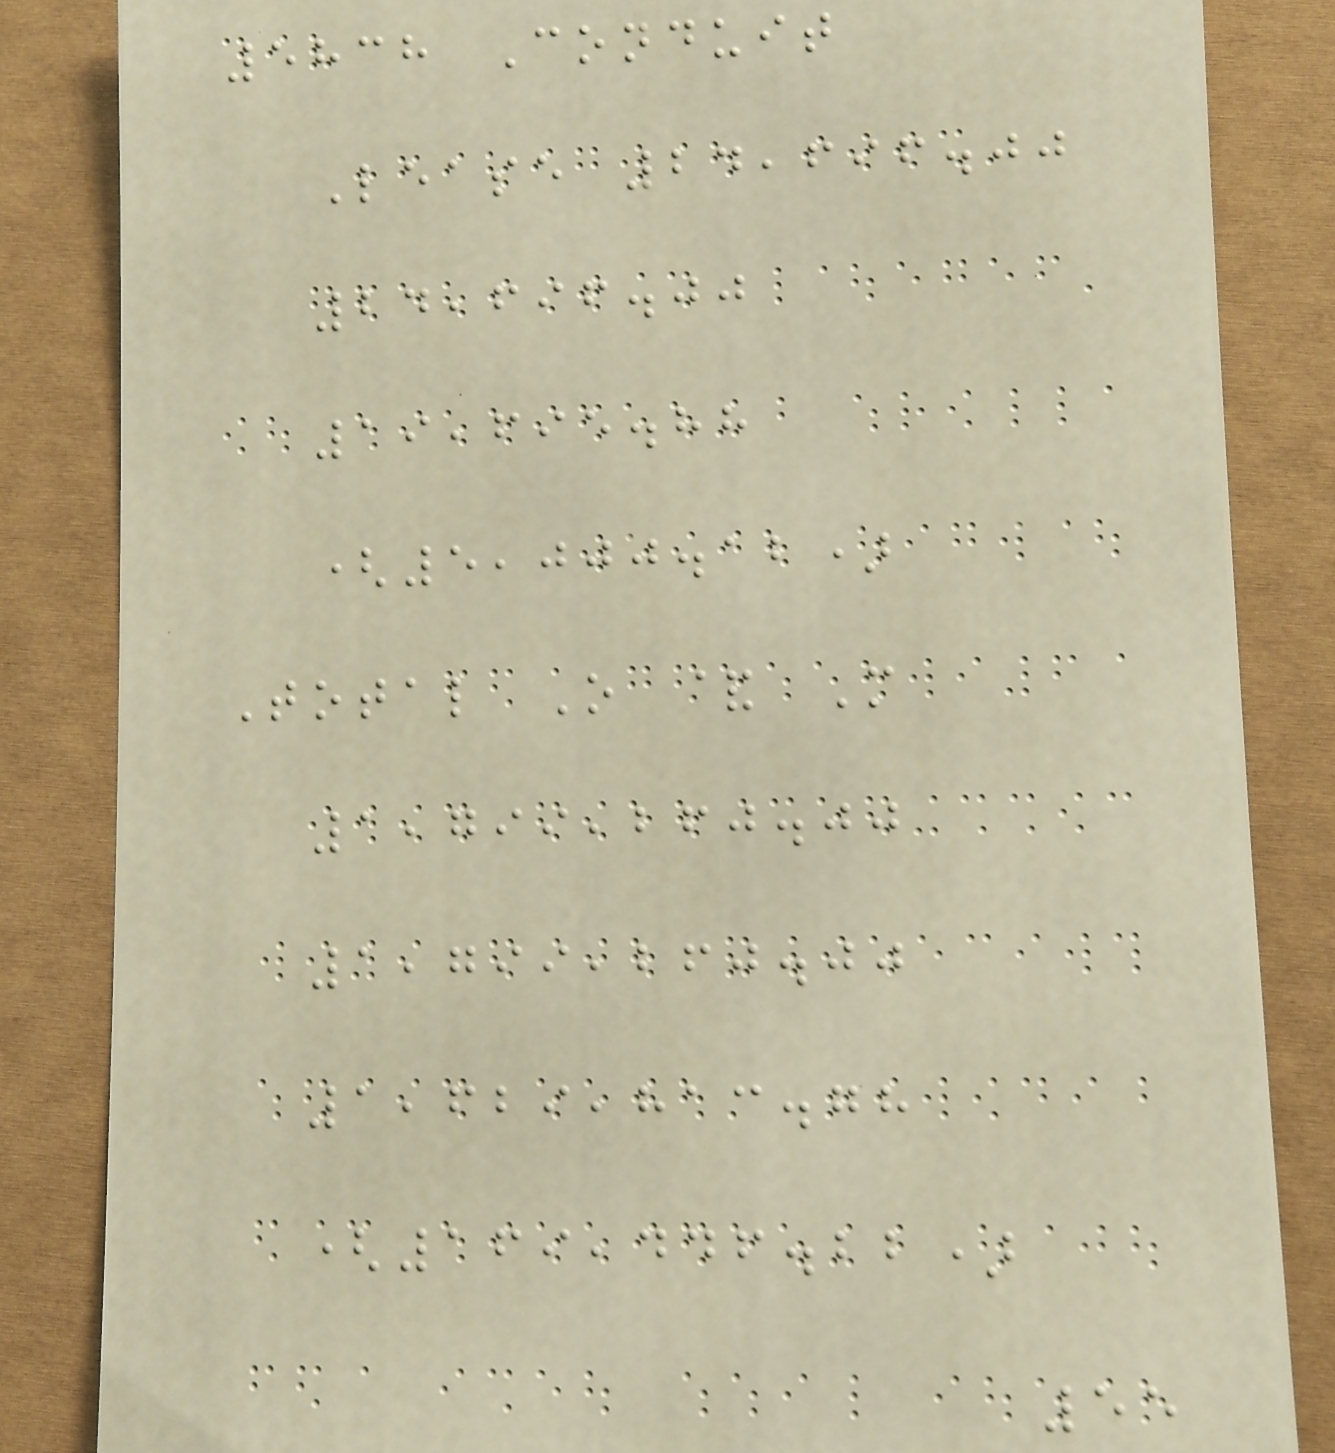5838 Conduit
Lease 24,696.00
24,696.00
19,695.88
(5,000.12)
Total O & M
1,799,260.00
1,799,260.00
1,629,813.78
(169,446.22)
55
